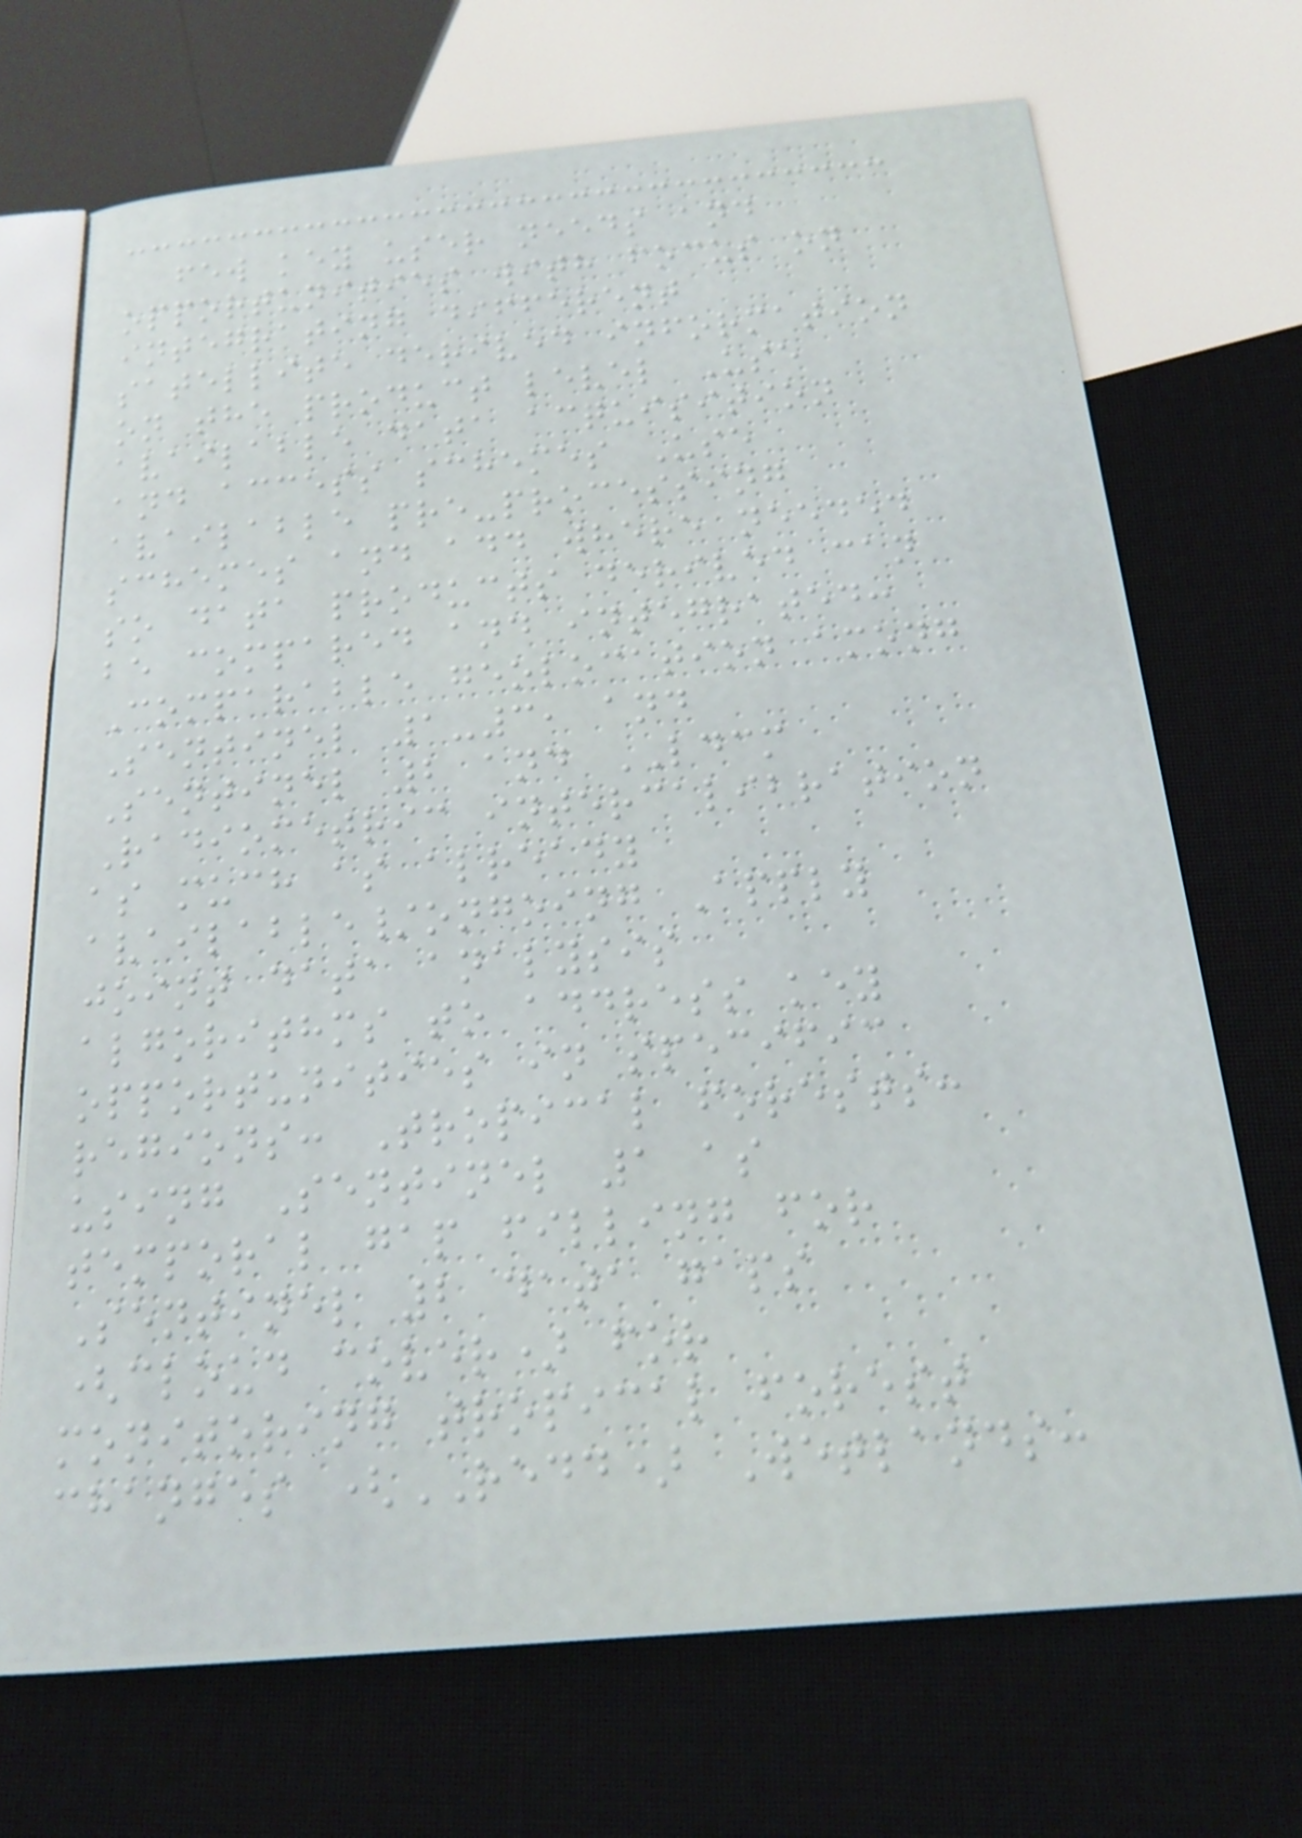few key user needs and
opportunities with focus on
integrating different
satellite derived information
on the product level Use
available data acquisition
and access schemes Use
available pre-processing
schemes and add where needed
so data products derived can
be compared and integrated:
Comparable geolocation among
Sentinel 1-3, and
Sentinel 2 and LDCM
Radiometric intercalibration
as much as already
available/ongoing Apply
joint data analysis
algorithms to address key
opportunities in specific
regions: Tropical forests:
using Sentinel 1 as
temporal gap filling for
Sentinel 2 data gaps
(cloud cover) for
monitoring tropical forest
changes (REDD) Wetlands:
